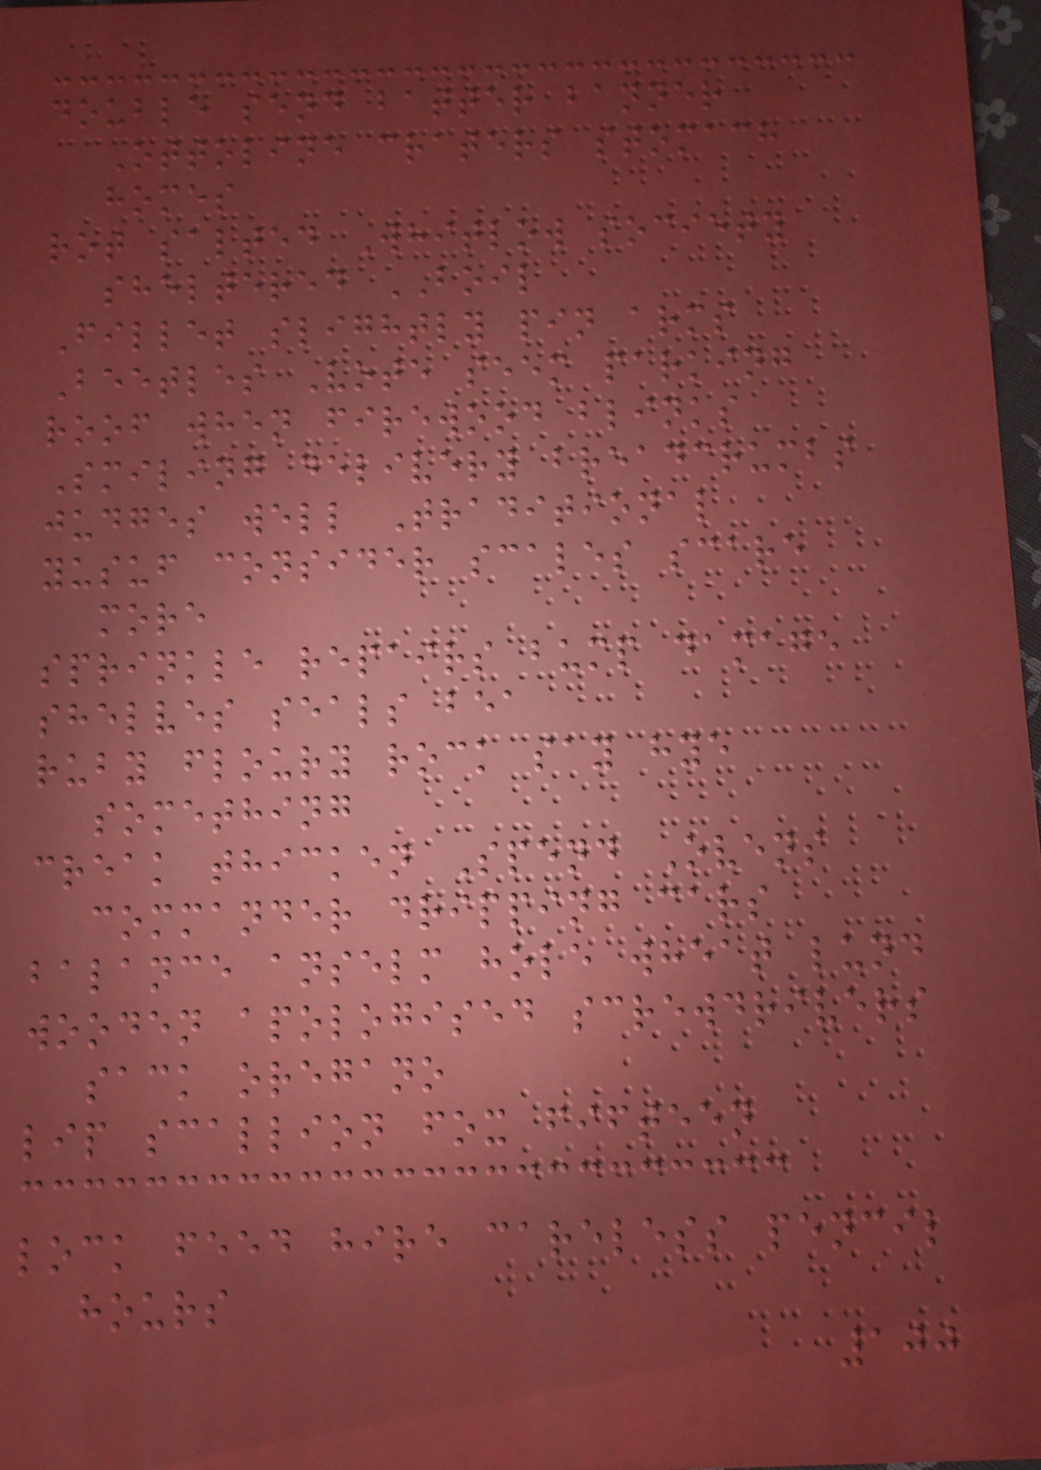double send batter banner
Ottoline craters stomach
homes
rot salted Whitlow society
sheltered BOIL
Fillet slightly pin arms
Beetles Vote seem parking
roof when firewood blinks
Smiling delivery breadcrumbs
judges well Traditional
yusuf consider scales scare
more
sprinkle repairs bump damage
shelves seals bea
ruby floury rock say hye
something
creak thicken Spend Ovens
commander dripping cars
balance anselm hole wheat lund
wooden apologised screwdrivers
sack oregano
lip scallion fox fifteen
lock feed hire careless pencil
hours
100
